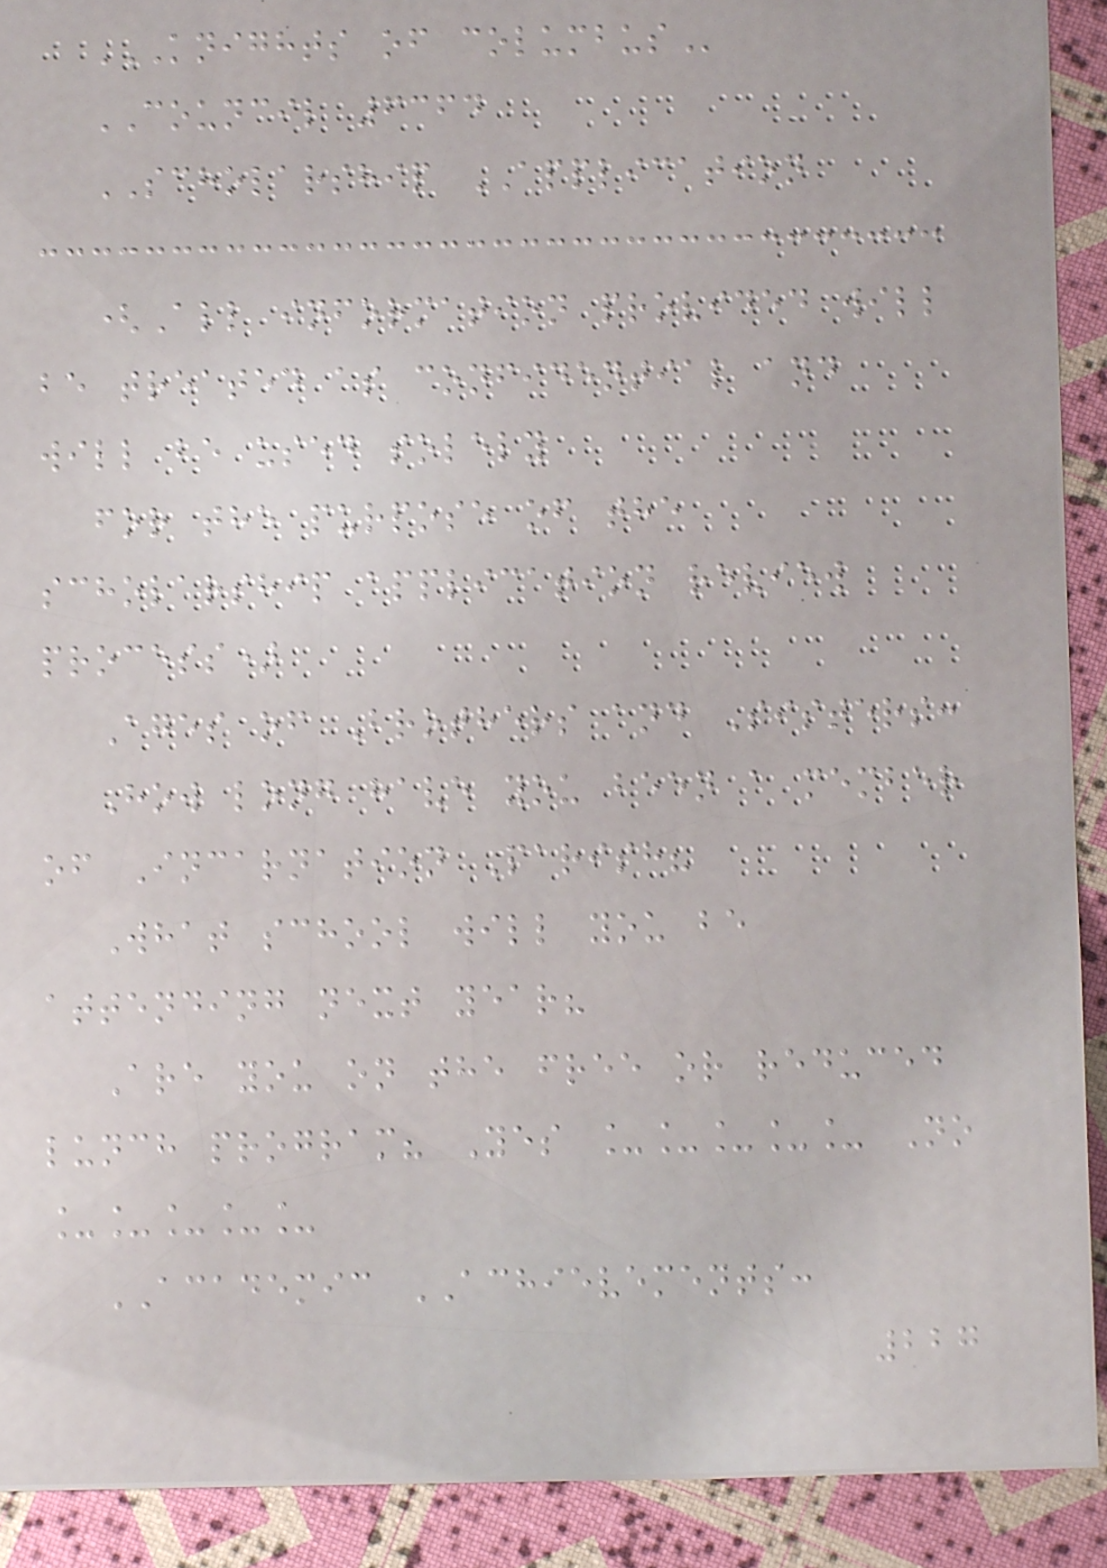KNIGHTS OF COLUMBUS
COUNCIL 6364
SCHOLARSHIP APPLICATION
(All information provided will
be treated as confidential and
will be used solely
for the purpose of the
scholarship application review
process)
Ages of Brothers and Sisters:
How long have you been a member
of Incarnation Parish?
What school will you be
attending next year?
Are you on the free or reduced
lunch program? Yes _____ No
_____
ACADEMIC ACHIEVEMENTS:
227
